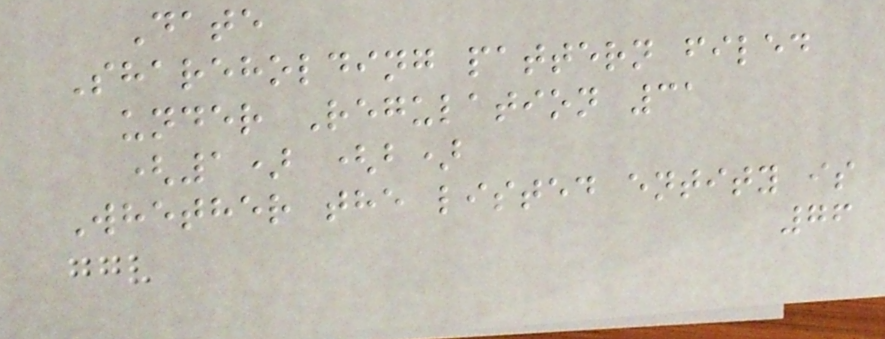Date
Shareholding pattern filed
under Regulation 31
(1) (b)
Whether the listed entity is
76
